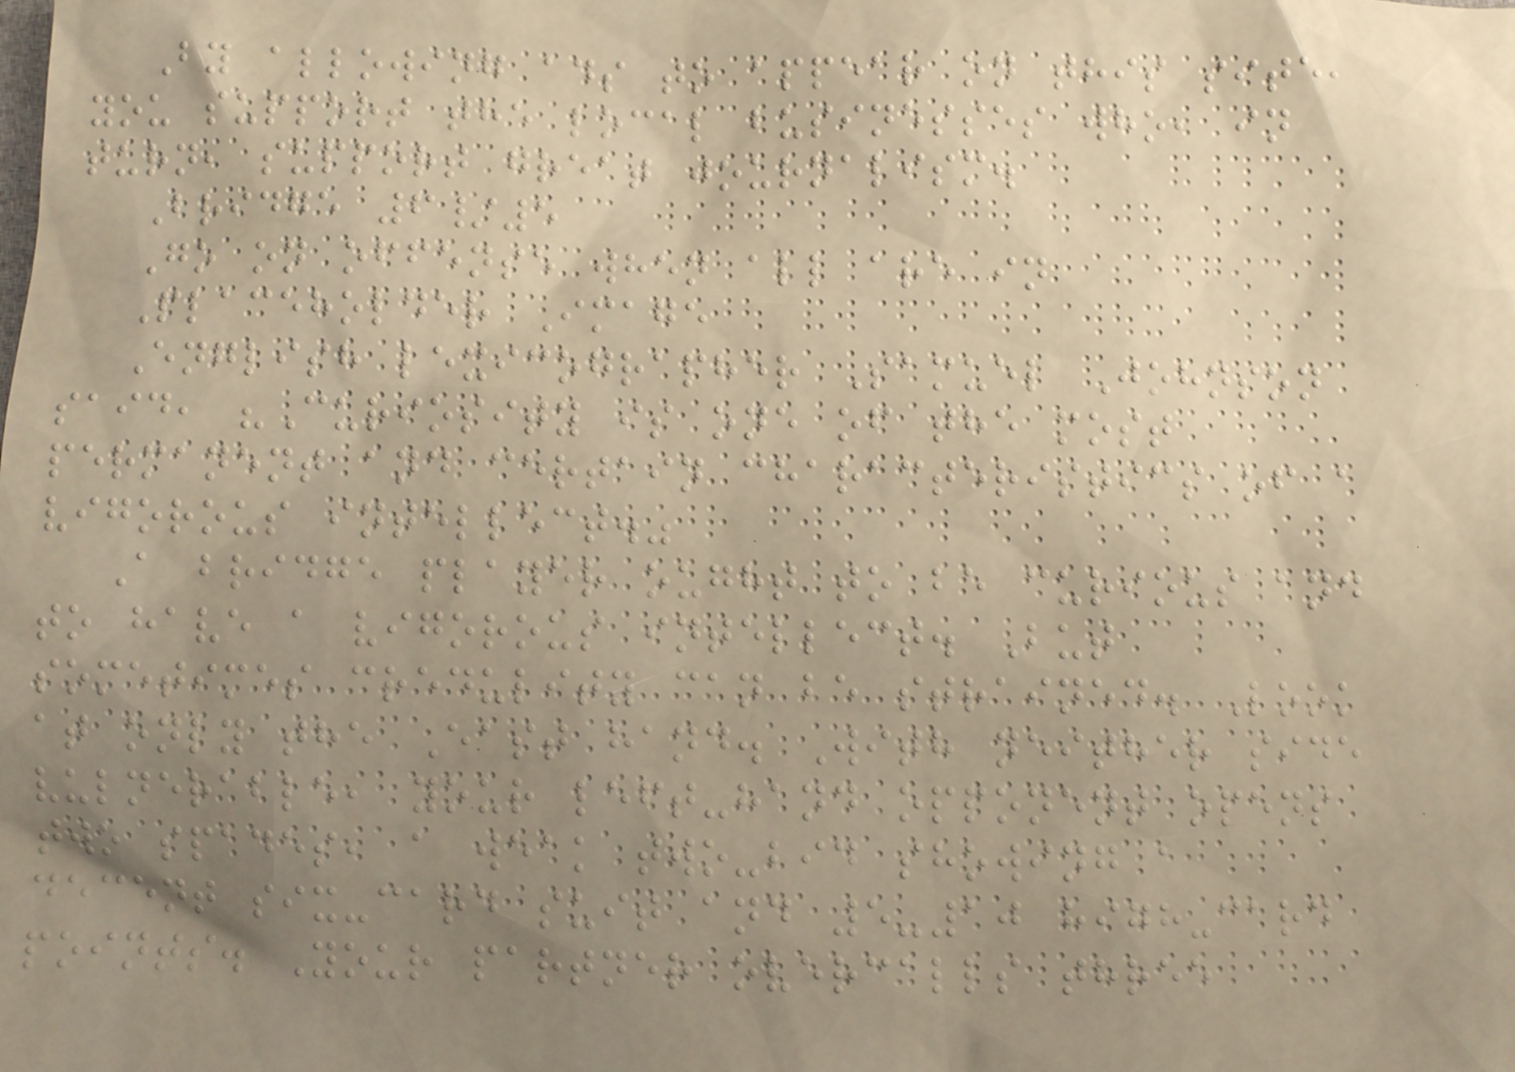By allowing ads to appear on this site,
you support the local businesses who, in
turn, support great journalism.
Bridge 6/5
Go on offense when all are in
Placeholder Image
English lexicographer Samuel Johnson
said, "Curiosity is one of the most
permanent and certain characteristics of a
vigorous intellect."
A bridge player ought to be curious and
to have a vigorous intellect. But
sometimes credulity can be strained. Look
at only the East hand. With neither side
vulnerable, your left-hand opponent opens
two spades, a weak two-bid showing a
decent six-card suit and 5-10 high-card
points. Your partner overcalls three
